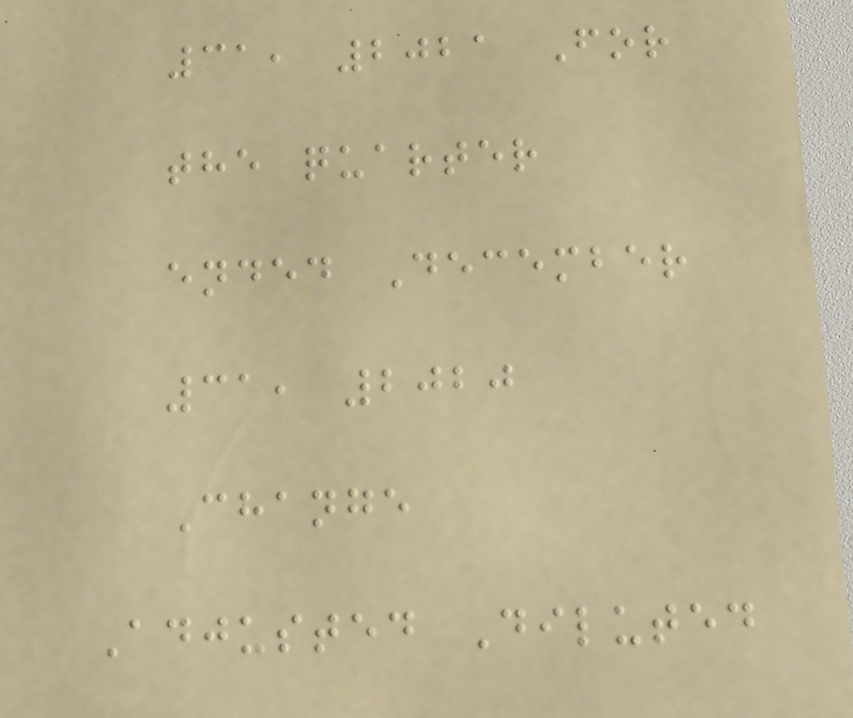31, 2021 For
the quarter
ended December
31, 2020
Change
Adjusted Diluted
